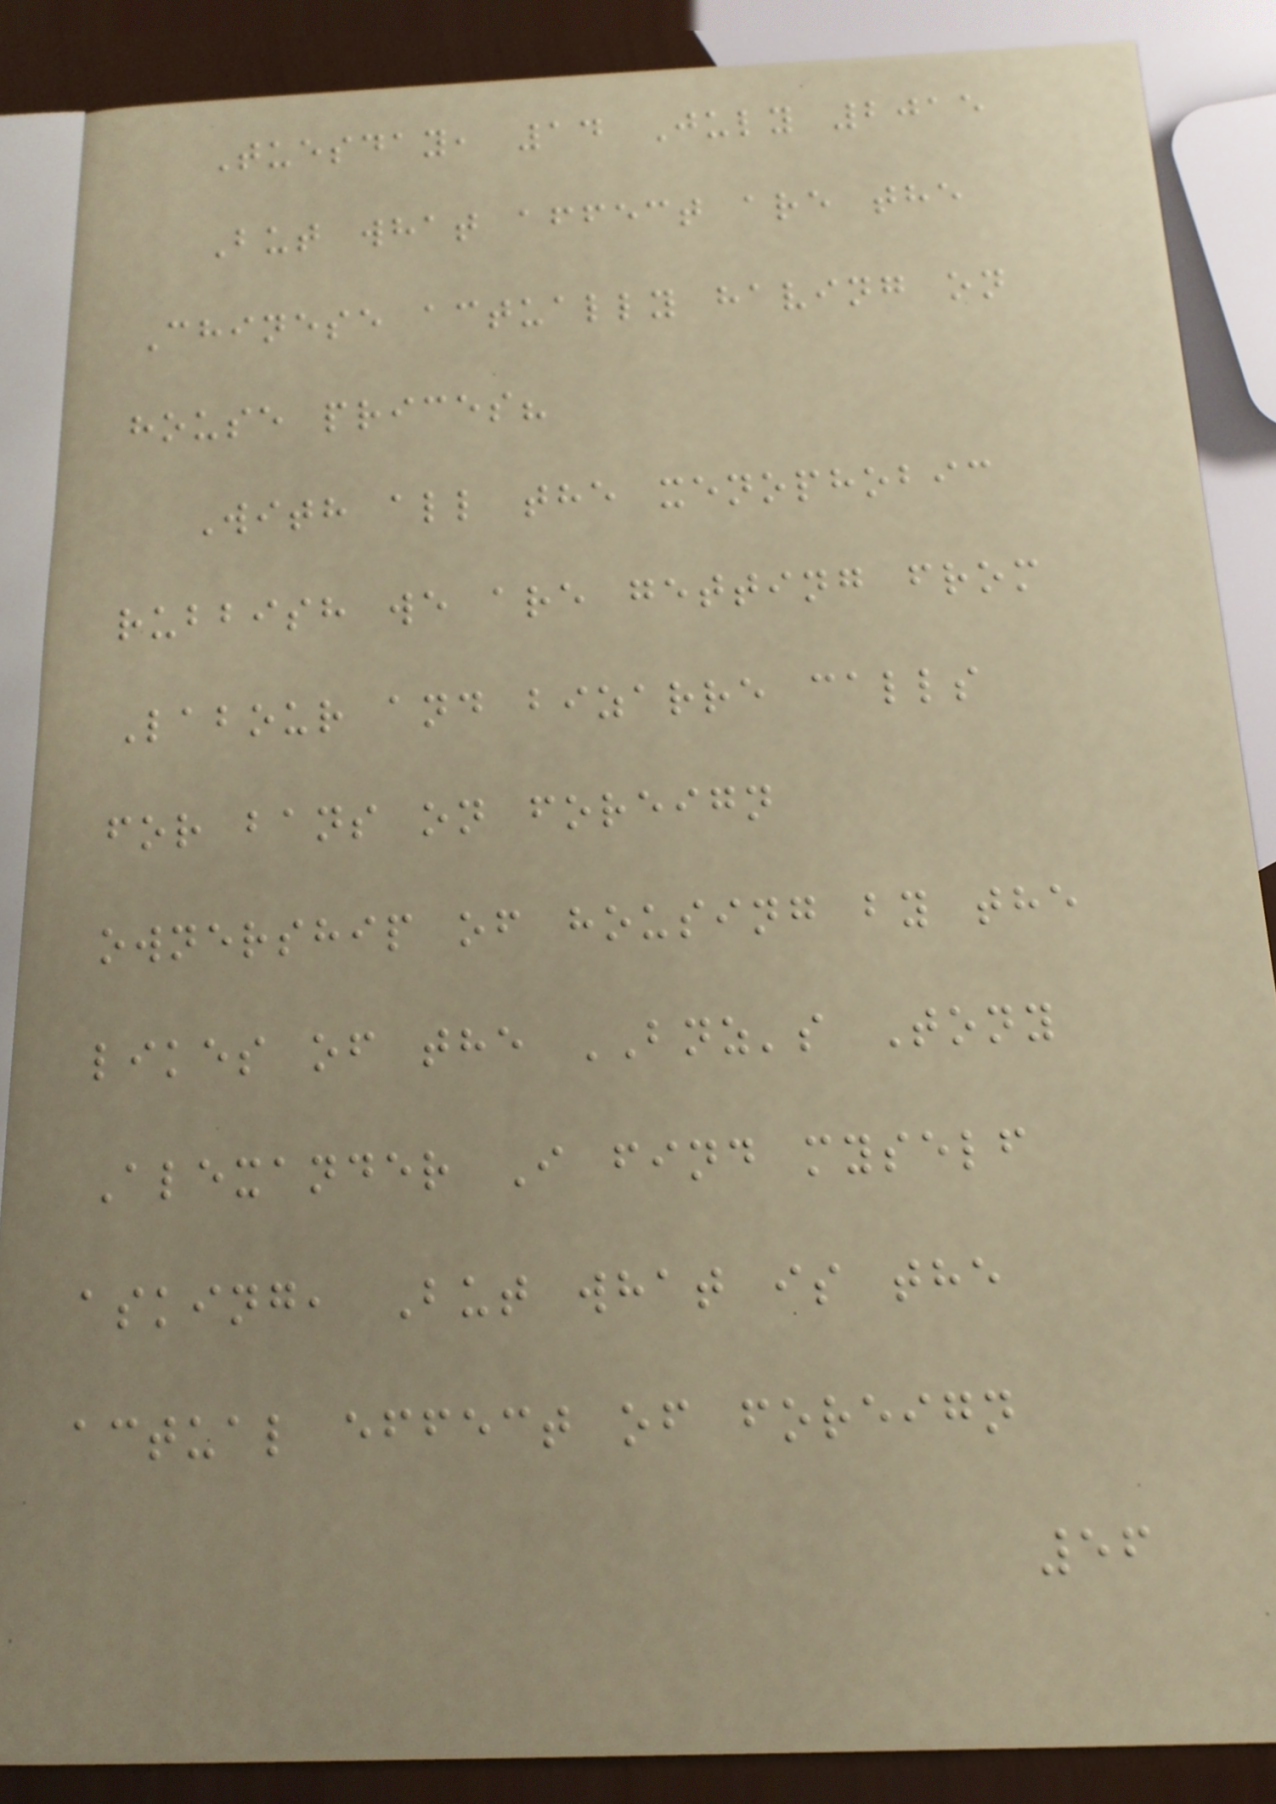Tuesday, 14 July 2015
But what affect are the
Chinese actually having on
house prices?
With all the xenophobic
rubbish we are getting from
Labour and bizarre calls
for bans on foreign
ownership of housing by the
likes of the BNZ's Tony
Alexander I find myself
asking, But what is the
actual effect of foreign
56
